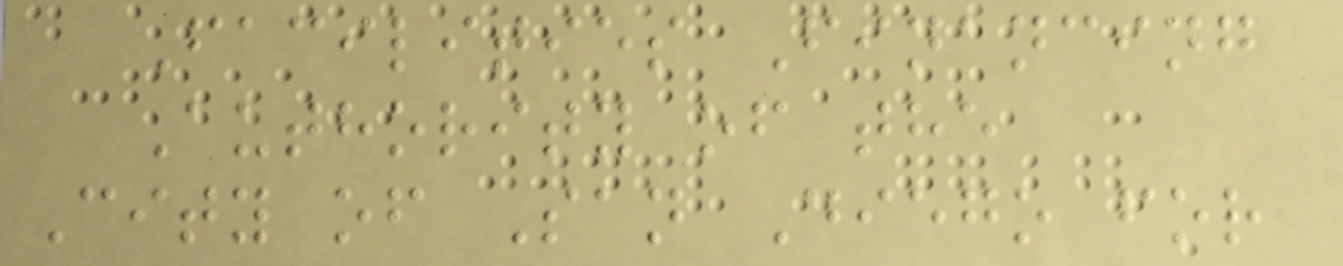Facilities Financing
Authority of the
City of San Diego for
